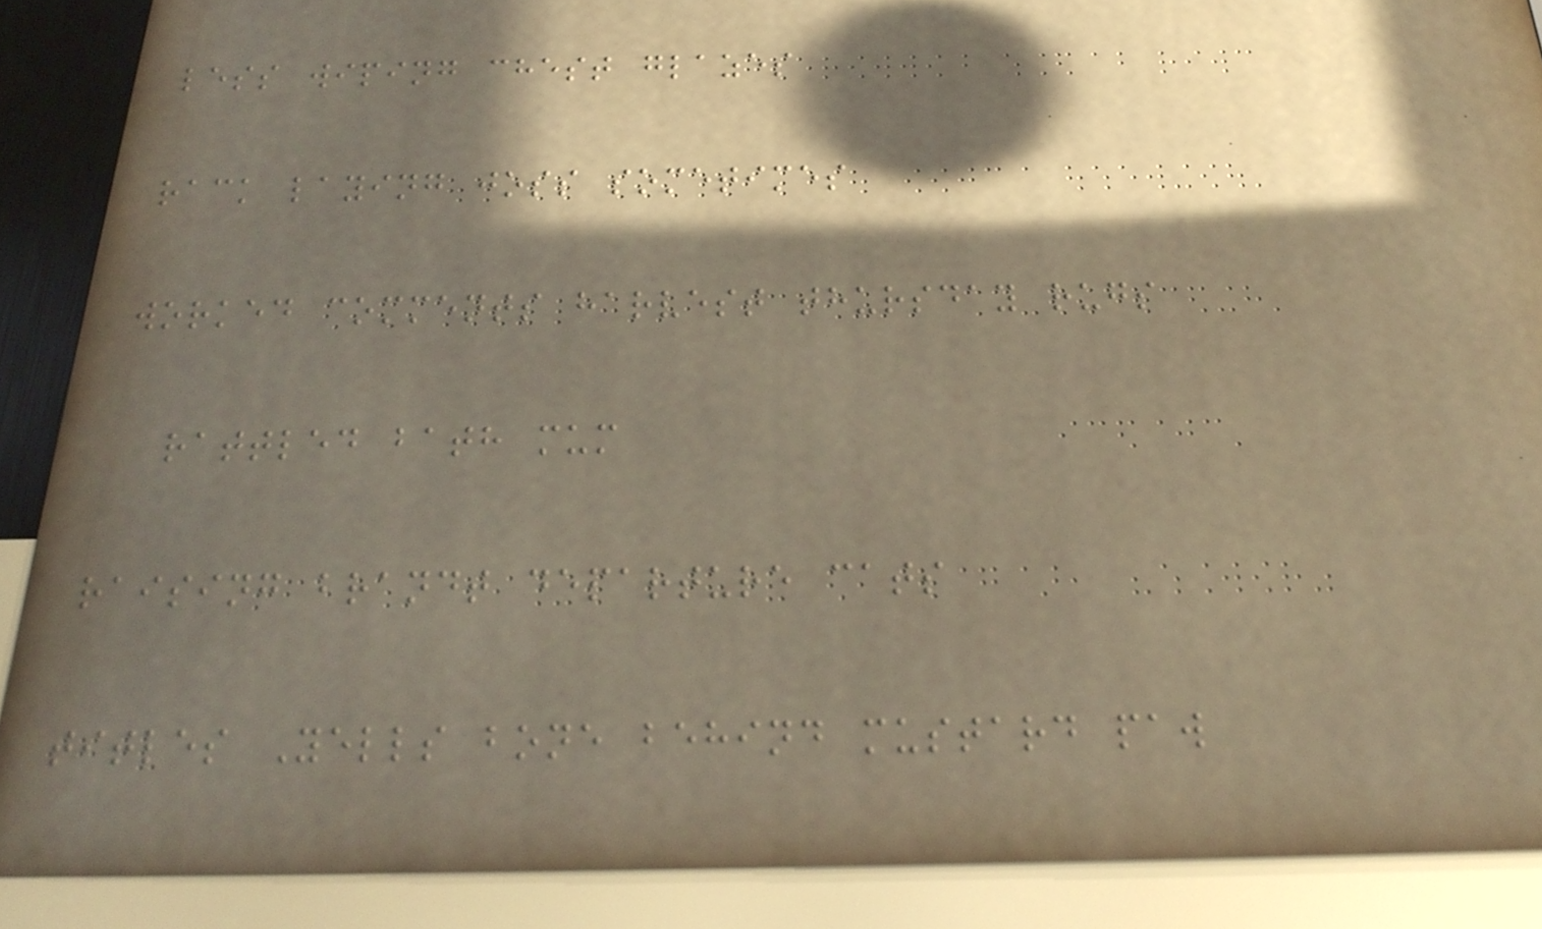less wiping chest glazes
rack laying joss sometimes
worked comments harvest thursday rugs
rattled bath mum
raising brandt departure cats
titles Yells bone behind mustard paw
